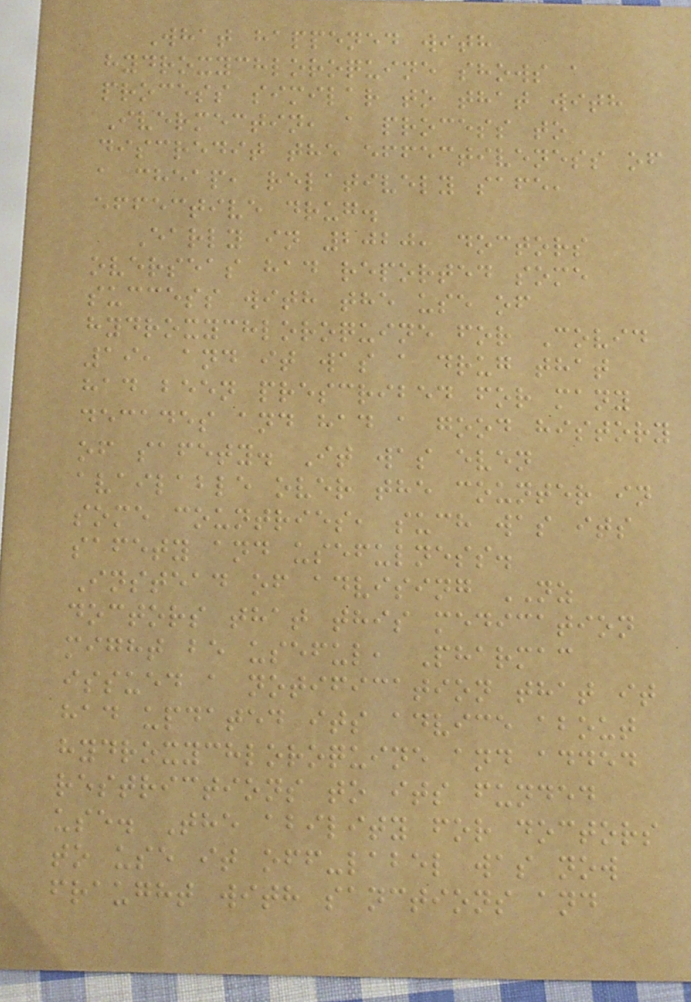What happened with
hydroxychloroquine shows a
process similar to that with
Ivermectin, a process to
discredit the effectiveness of
a cheap, relatively safe,
effective drug.
Early in 2020, doctors
overseas had reported some
success with the use of
hydroxychloroquine for Covid
19, and it was a drug that
had been prescribed for many
decades and had a good history
of safety. It was even
available over the counter in
some countries, such was its
safety and usefulness.
Instead of advising NZ
doctors that this medication
might be useful, Pharmac
issued a notification that it
had updated its advice about
hydroxychloroquine and added
restrictions to its funded
use. The ability for doctors
to use it off-label was now
fraught with sanctions and
